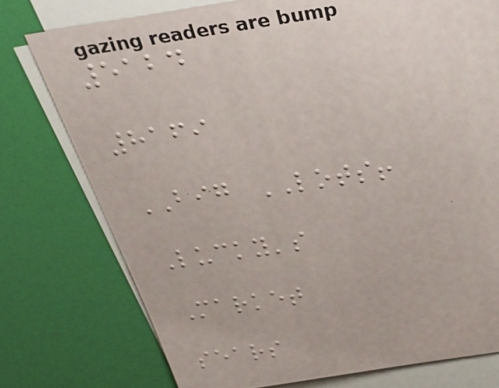5124
8169
BIG LOTS!
Lucky's
Market
sears
